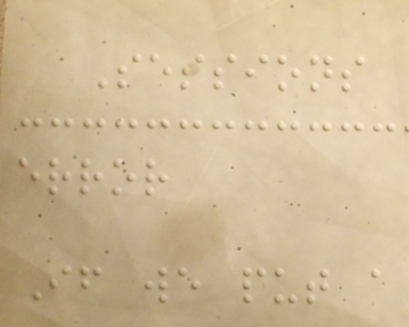Sessions
error
If we put a
